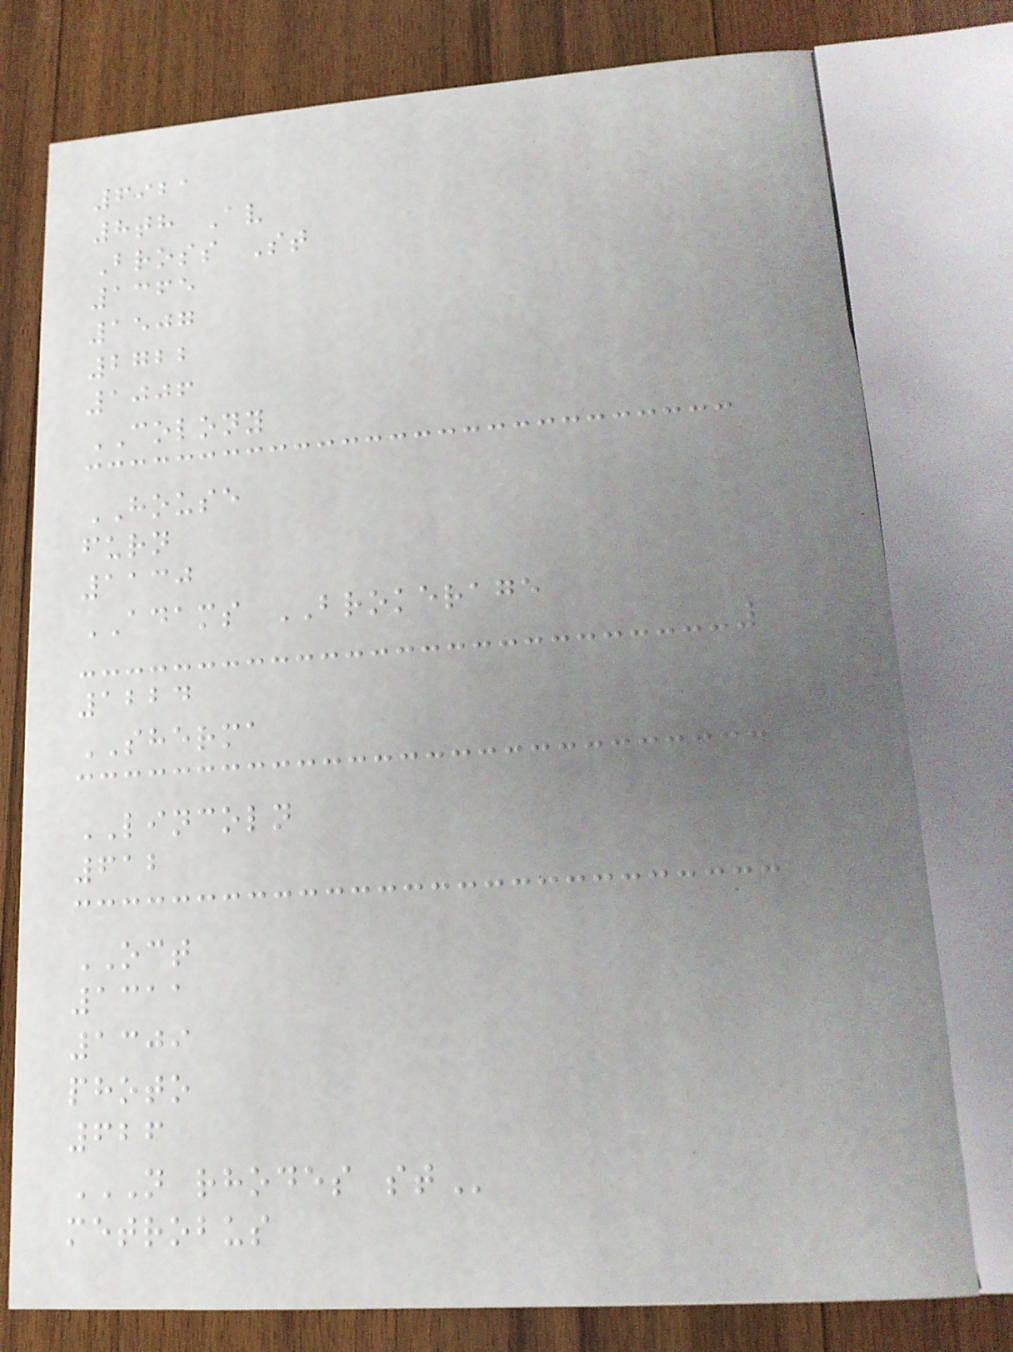6921
8th Av
Bross St
1365
1507
2722
1006
COLONY
HOUSE
furn
1130
ADAMS BROKERAGE
1224
SHERMA
LINCOLN
612
OCT
1311
1309
photo
626
N RHODES ST
metrobus
